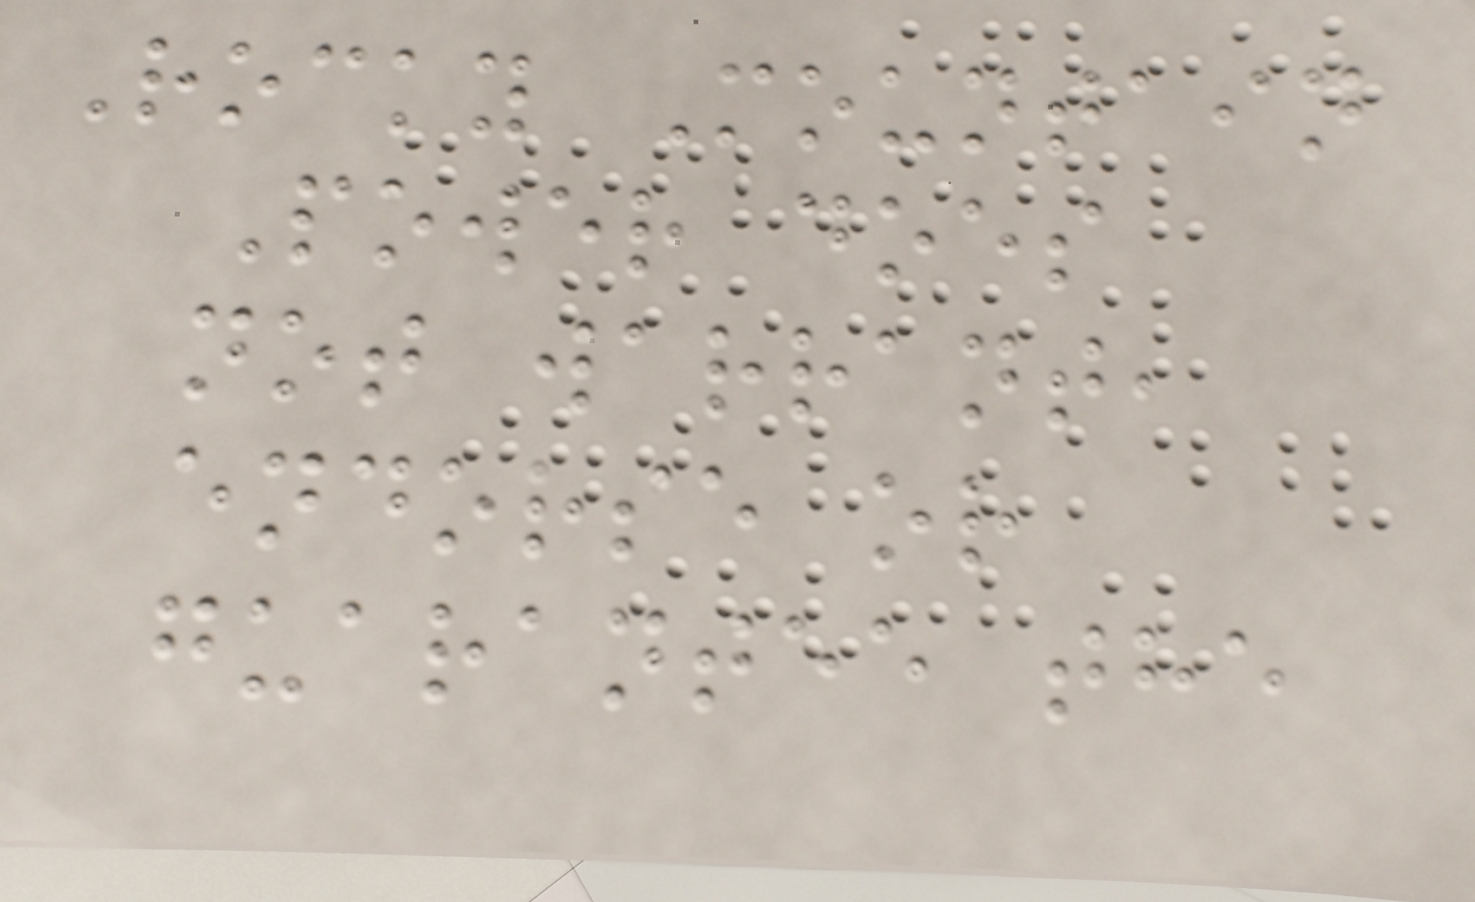Rocky Mountain
Power does
not warrant,
endorse or
guarantee the
